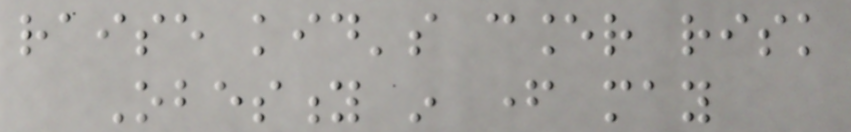raise kid's cancer risk
Obesity in father may
